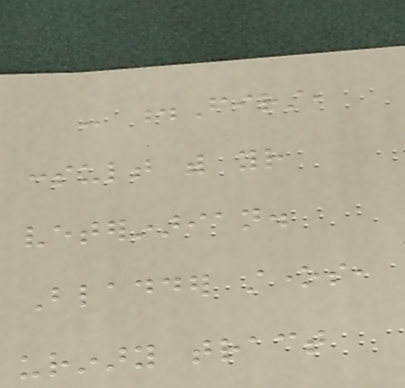- .First,
consult with your
veterinarian.
Bladder stones,
urinary tract
